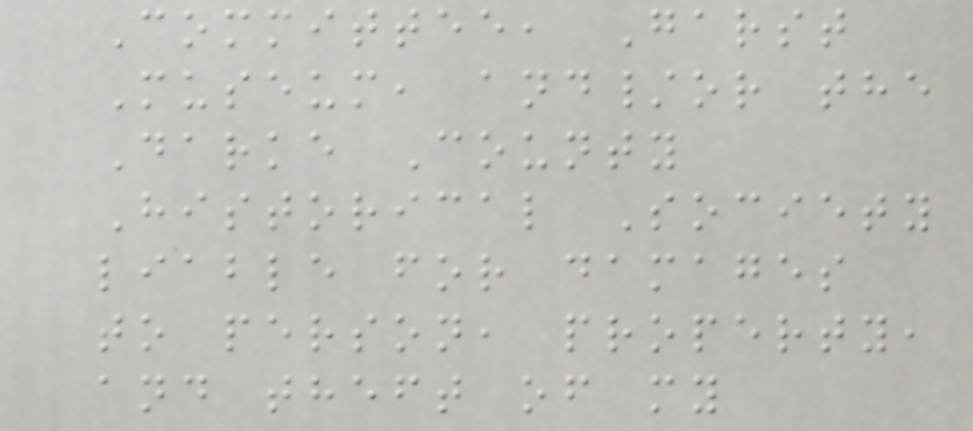Committee, Garst
Museum, and/or the
Darke County
Historical Society
liable for damages
to person, property,
and theft of my
